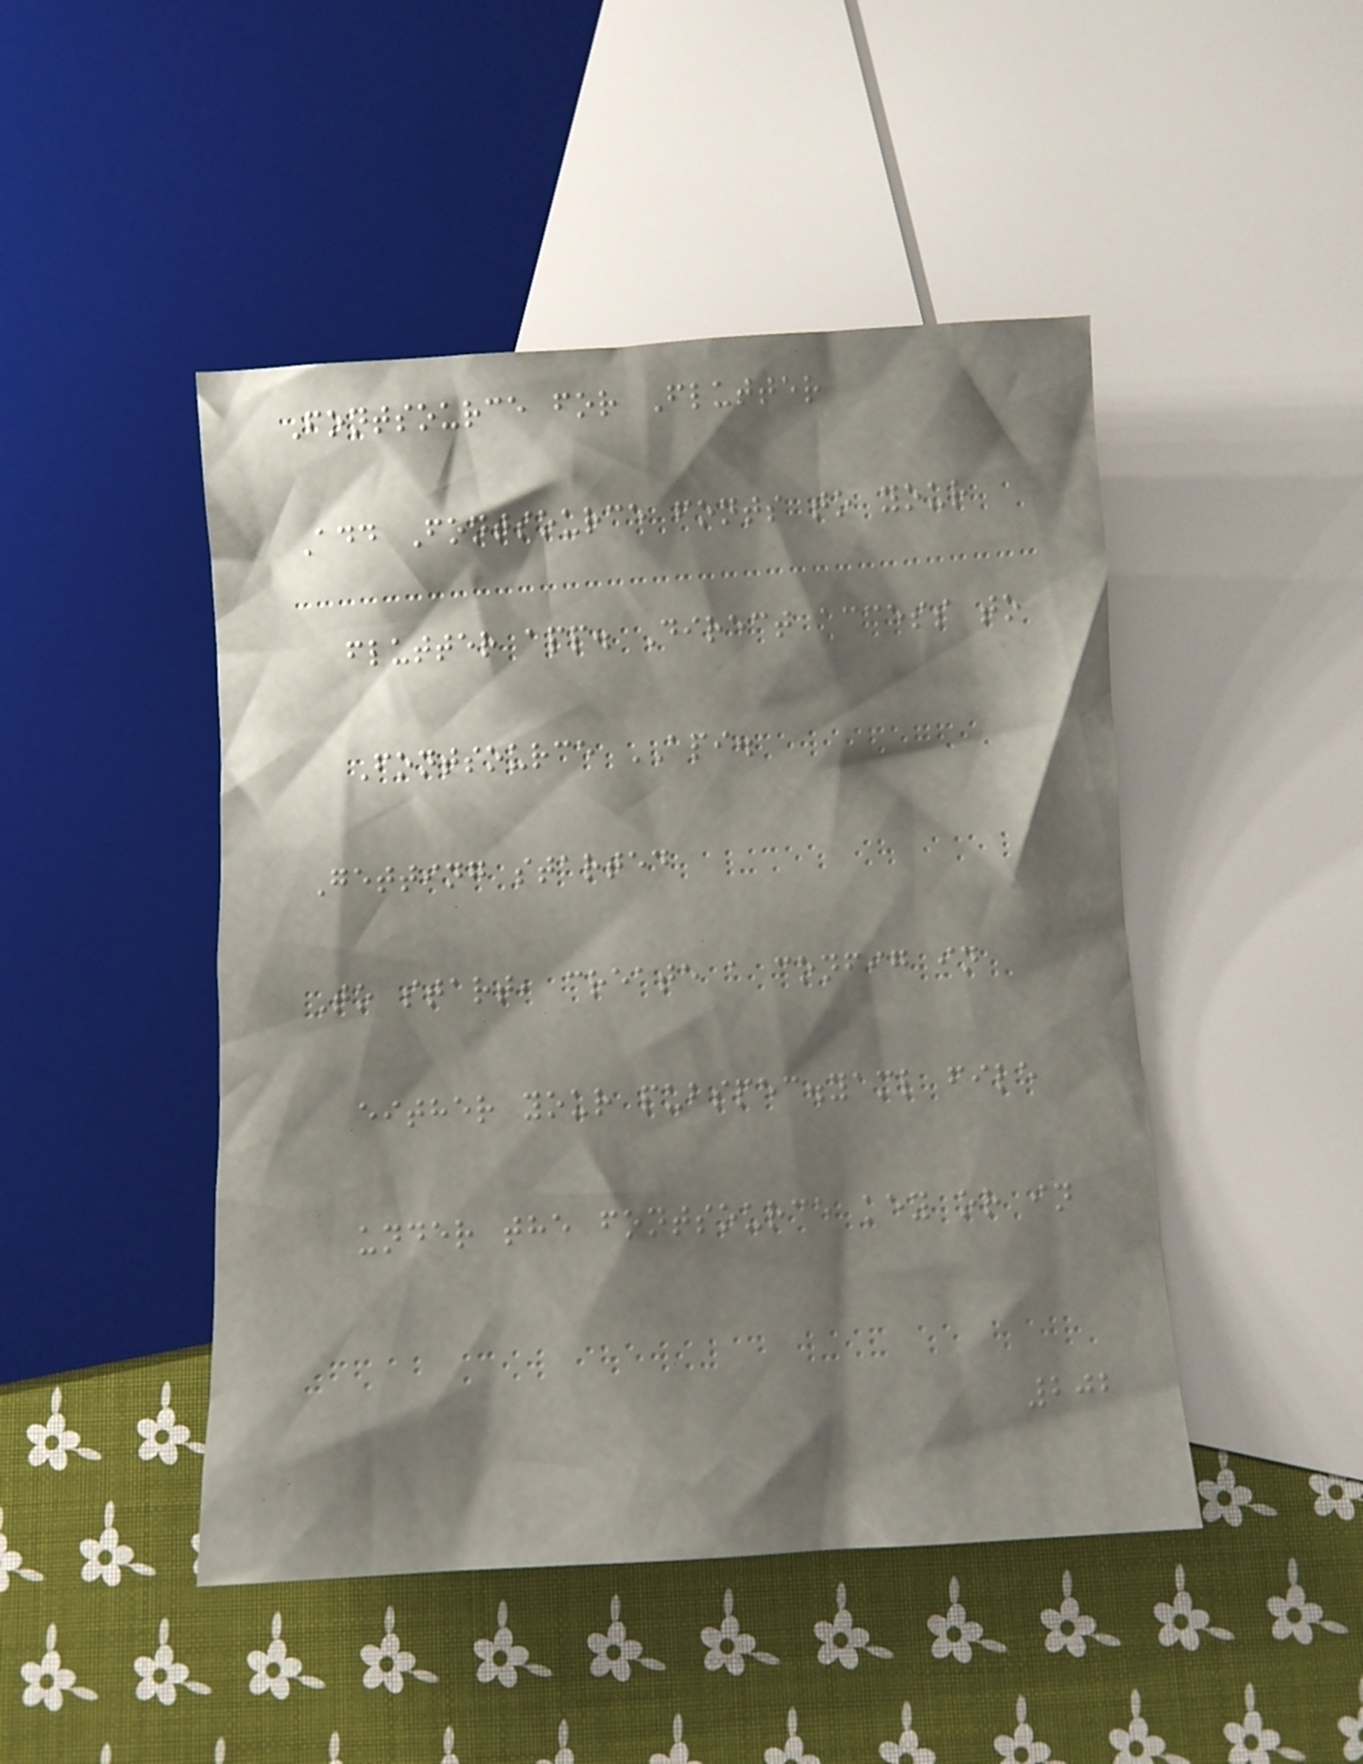Fontsource for Flutter
Add Fontsource fonts to your
flutter app. Direct access to
Fontsource API.
Getting started
To start, create a config in
either your pubspec.yaml file
under the fontsource key or in
202
